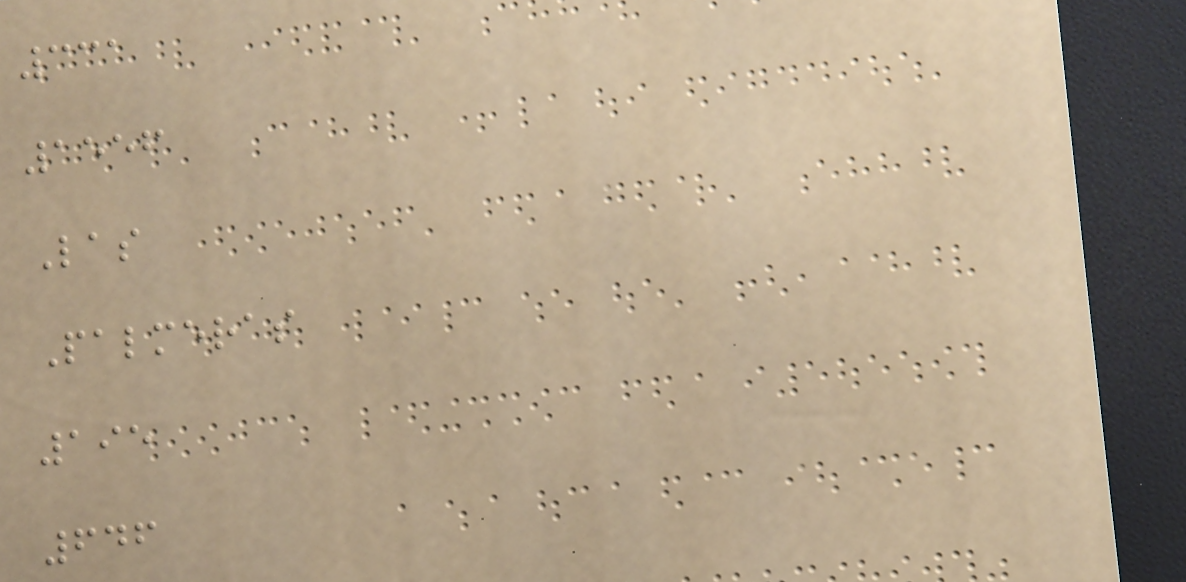331
1556
Las
Palmeras
195
646
